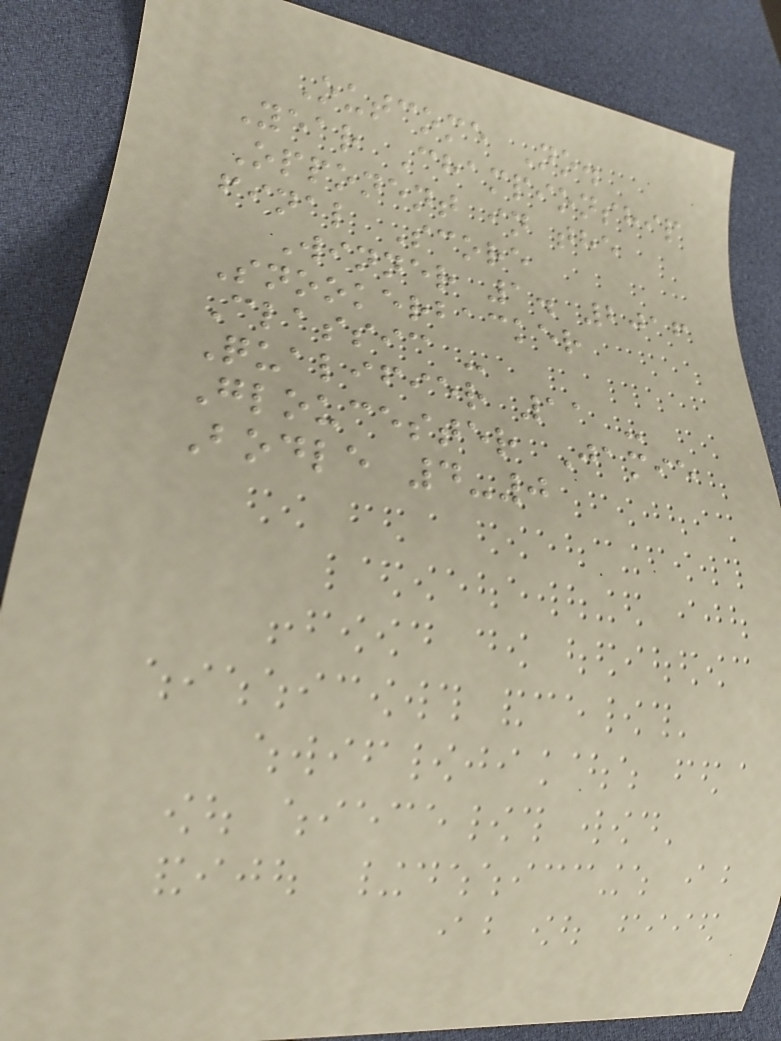Outcome No.
Year Championship
Opponent in the
final Score
Winner 1. 2016
Snookerbacker
Classic -
Qualifier 11 -
Gloucester Jamie
Bodle 4-0
